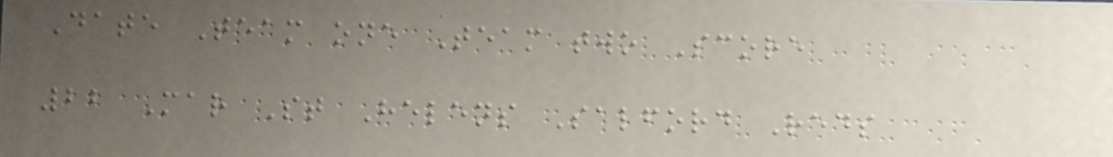Date Team one Team two Score
22 Mar St Helens Salford Reds
